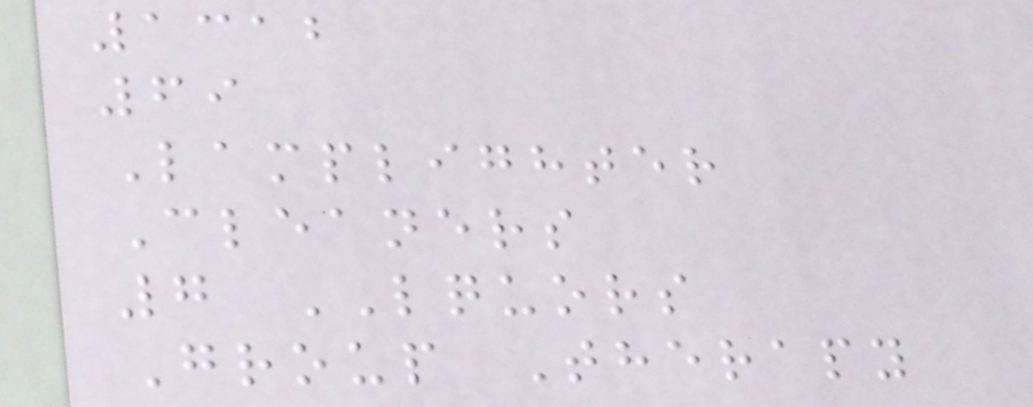1312
69
Lamplighter
Cleaners
7 LQUORS
Group Therapy
